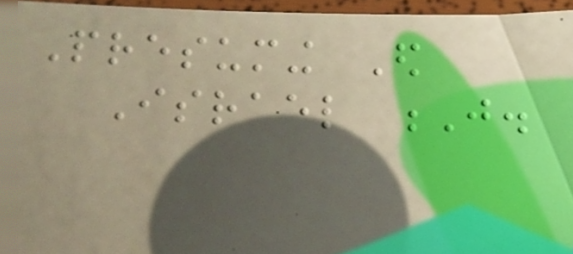Presuming Ed
Israel J.
